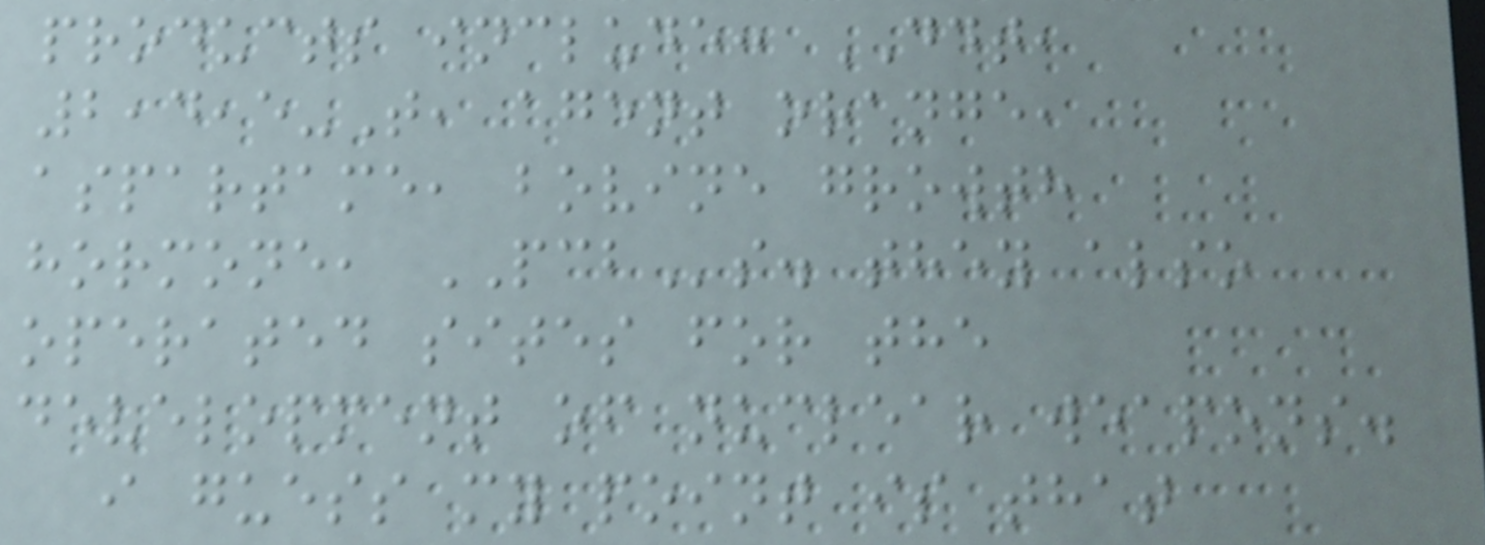products include: DDT,
2,4,5-T, agent orange,
aspartame, bovine growth
hormone, PCBs. they also
operated sites for the
development of nuclear weapons.
i guess my point is that
